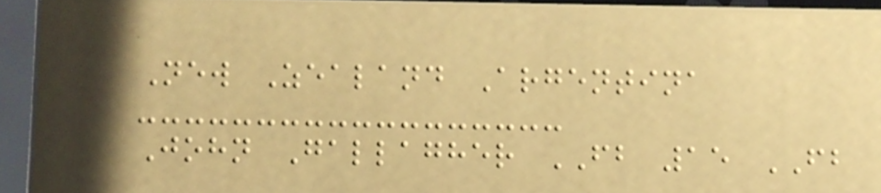New Zealand Argentina
John Gallagher FB 15 FB
